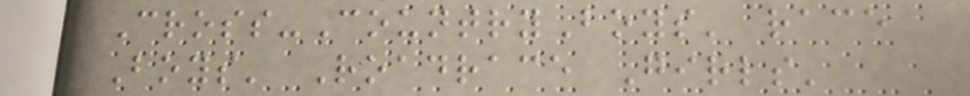Cross-CountryBoys' race
Boys' Roadrace Girls'
